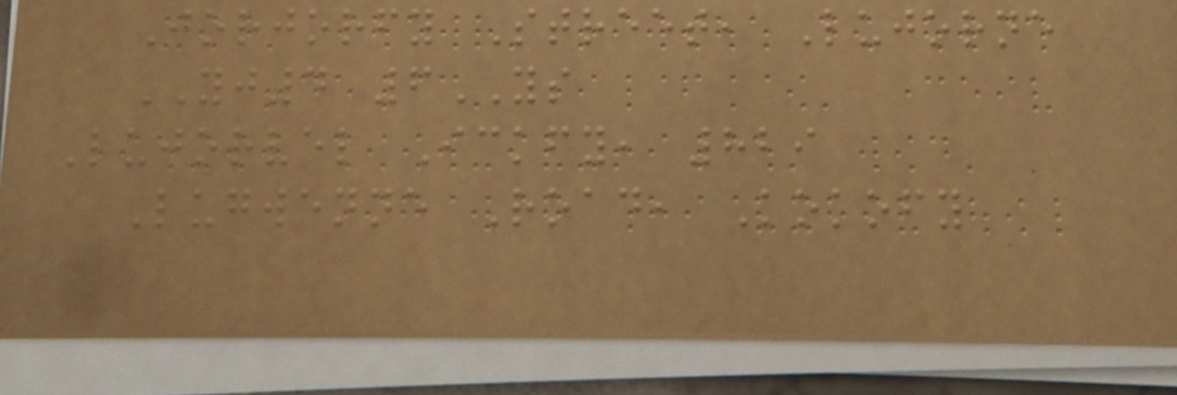Jorjorfy Street, Lujorne
YJ4 6YS
Lujorvel Ickfy, 829
Lugwenne Road, Kokofy
